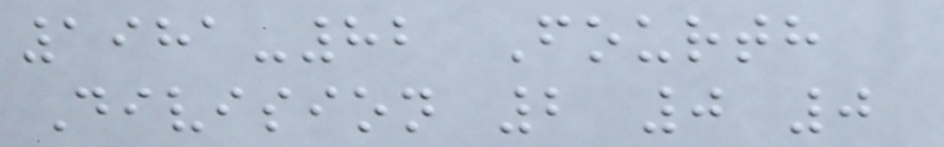1981-82 Fourth
Division 2 0 0
